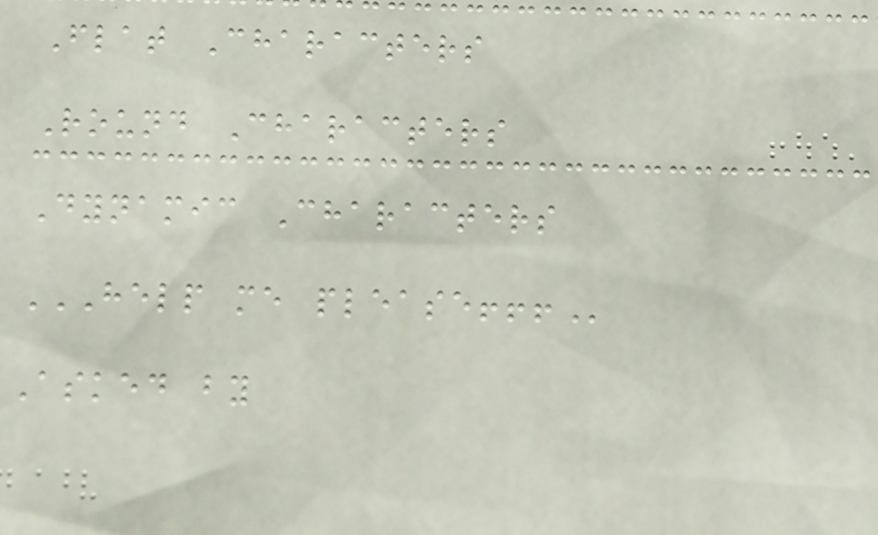Flat Characters
Round Characters
Dynamic Characters
HELP ME PLEASE!!!
Asked by
